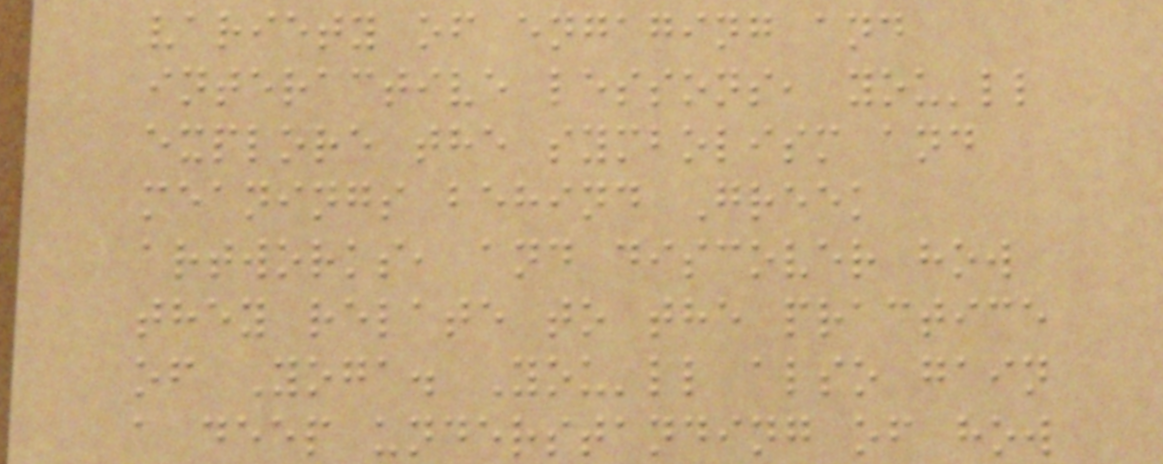variety of engaging and
interactive lessons, you'll
explore the symbolism and
meanings behind Greek
artworks, and discover how
they relate to the practice
of Yoga. You'll also gain
a deep understanding of how
